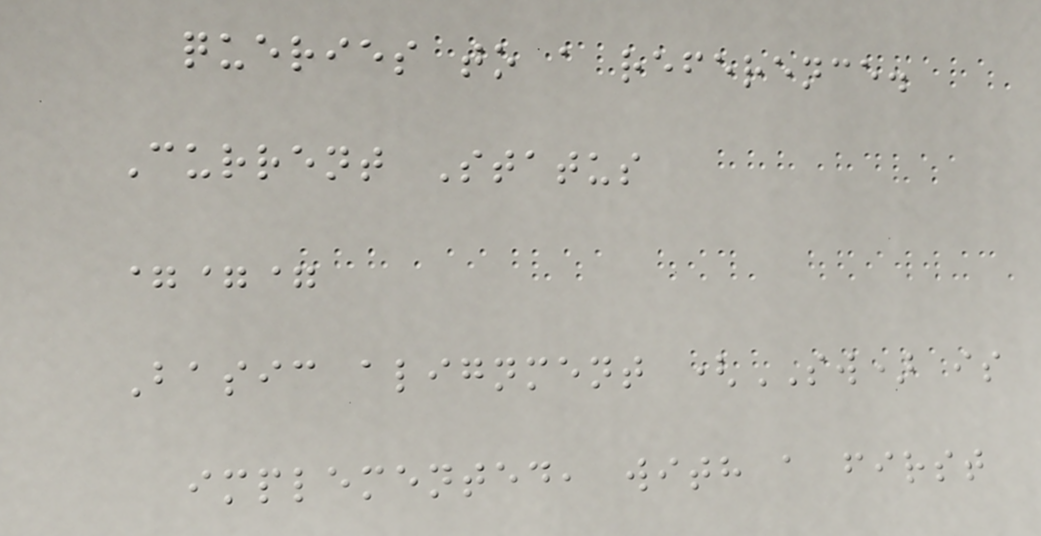queries to a reference.
Current Status
===
Basic alignment (SW) is
implemented, with a first
